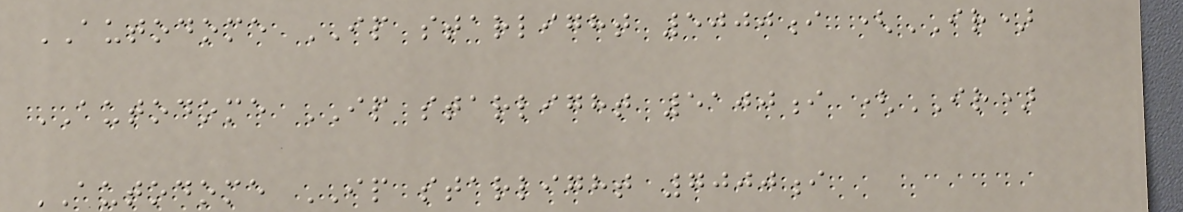AUTODOME IP starlight 5000i (IR)
AUTODOME IP starlight 5100i (IR)
AUTODOME IP starlight 7000i
